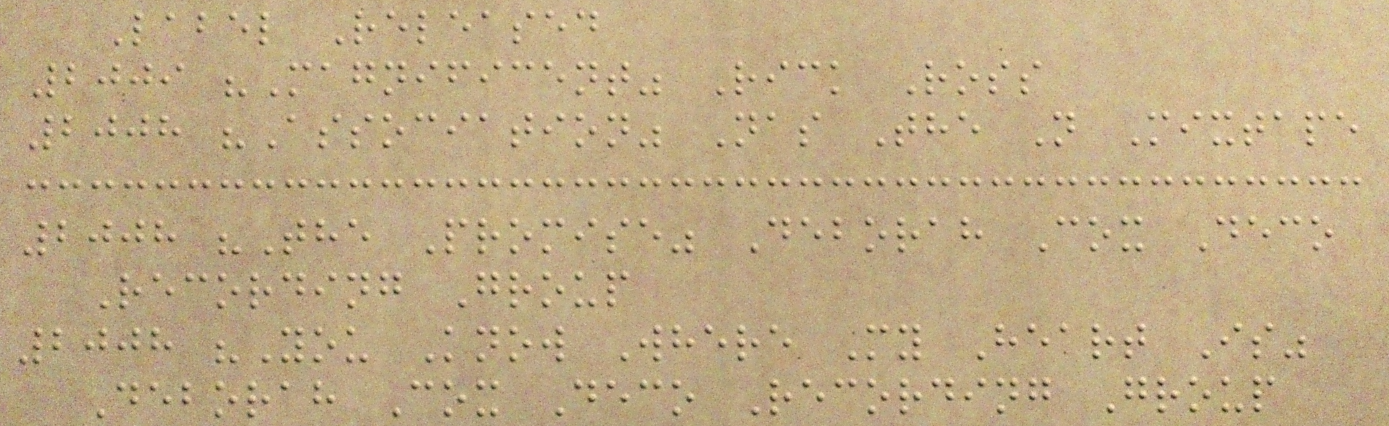Label Released
2009 "Magnificent" Rick Ross
2008 "Association" Nas The N Mixtape
2008 "The Promise" Deborah Cox Deco
Recording Group
2008 "You Know Where My Heart Is"
Deborah Cox Deco Recording Group
